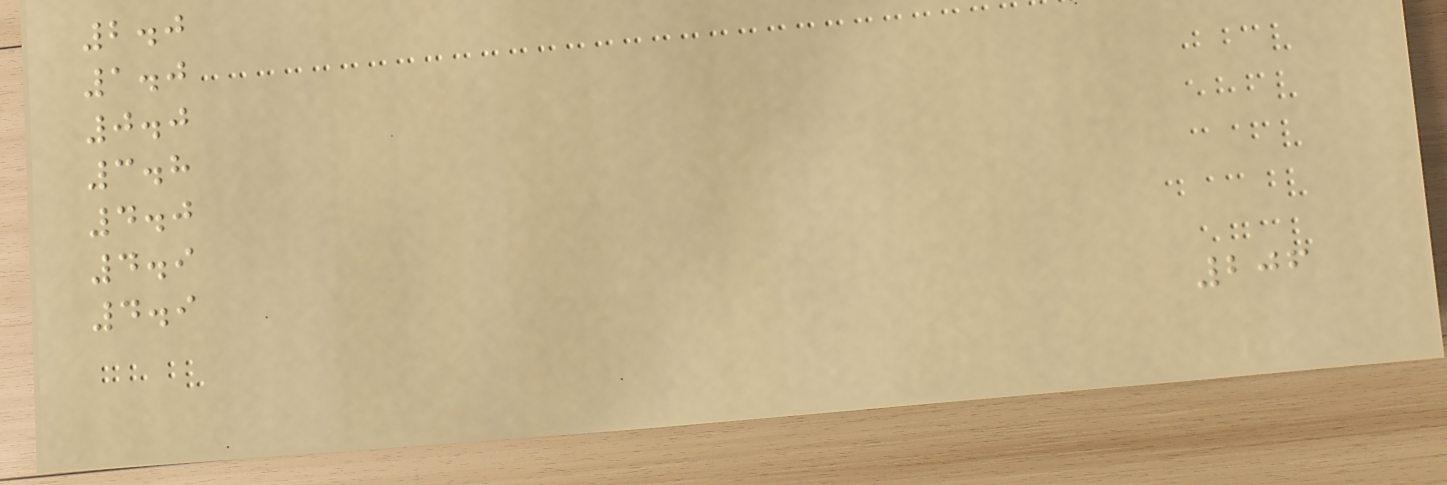2.0
1.0
0.0
3.8
4.0
4.9
4.9
206
